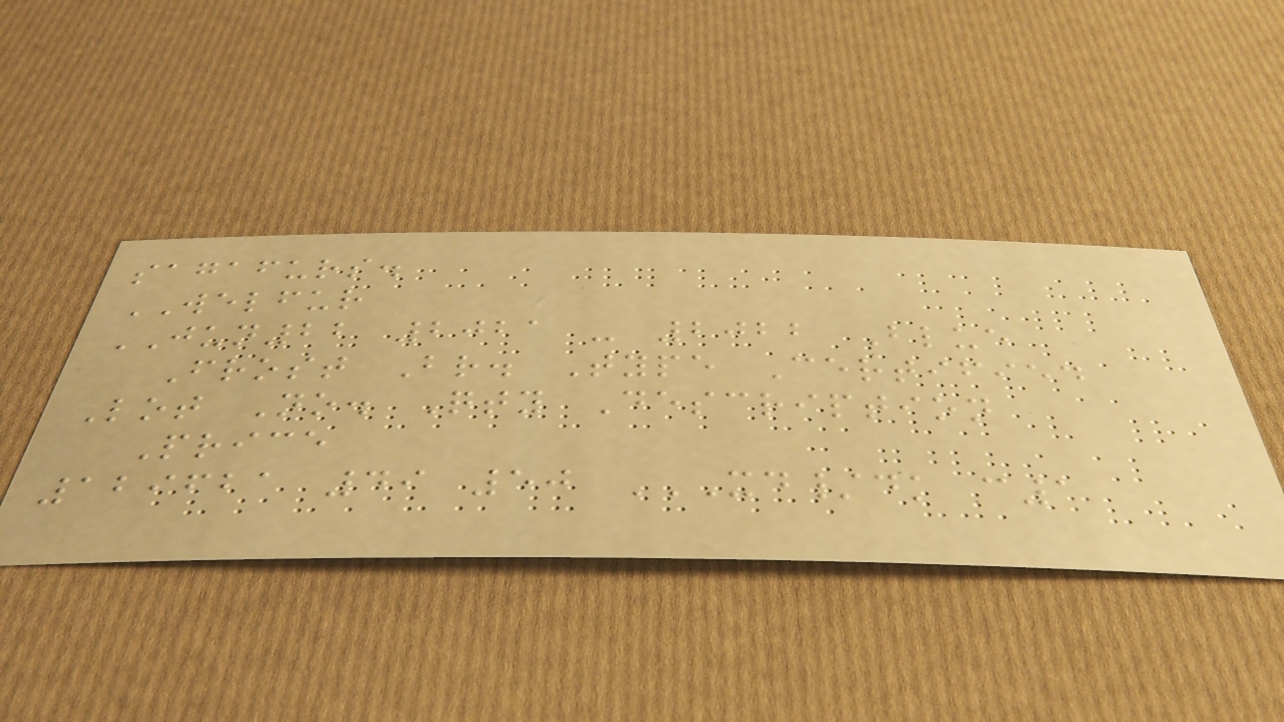sagafurs.
WELFUR
JUN22 2021 - 2022 Blue
Frost Br. Type Certified
Lot No. Qty Description
Price
129621 49 50 XD/DK C1
